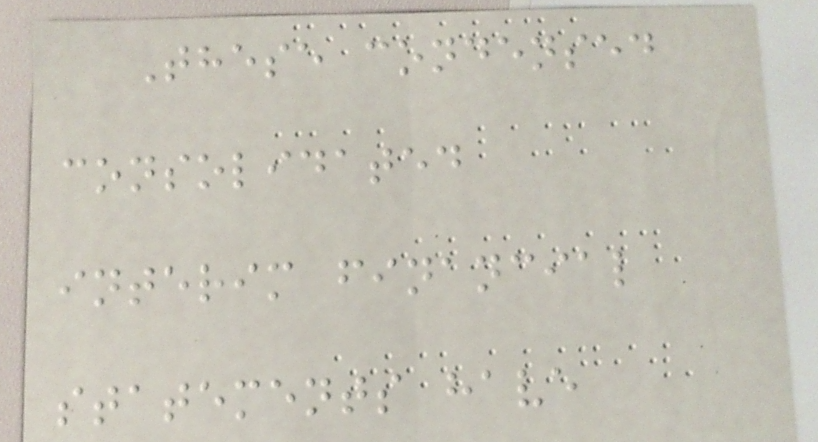These condensed
consolidated
interim financial
statements have
